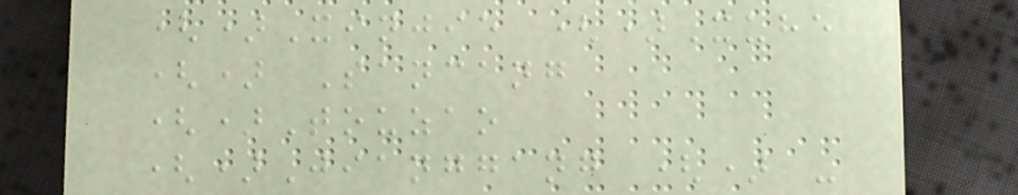()Xinjie ()Xuhe
() Sancang
()Touzao
()Jianggang () -
